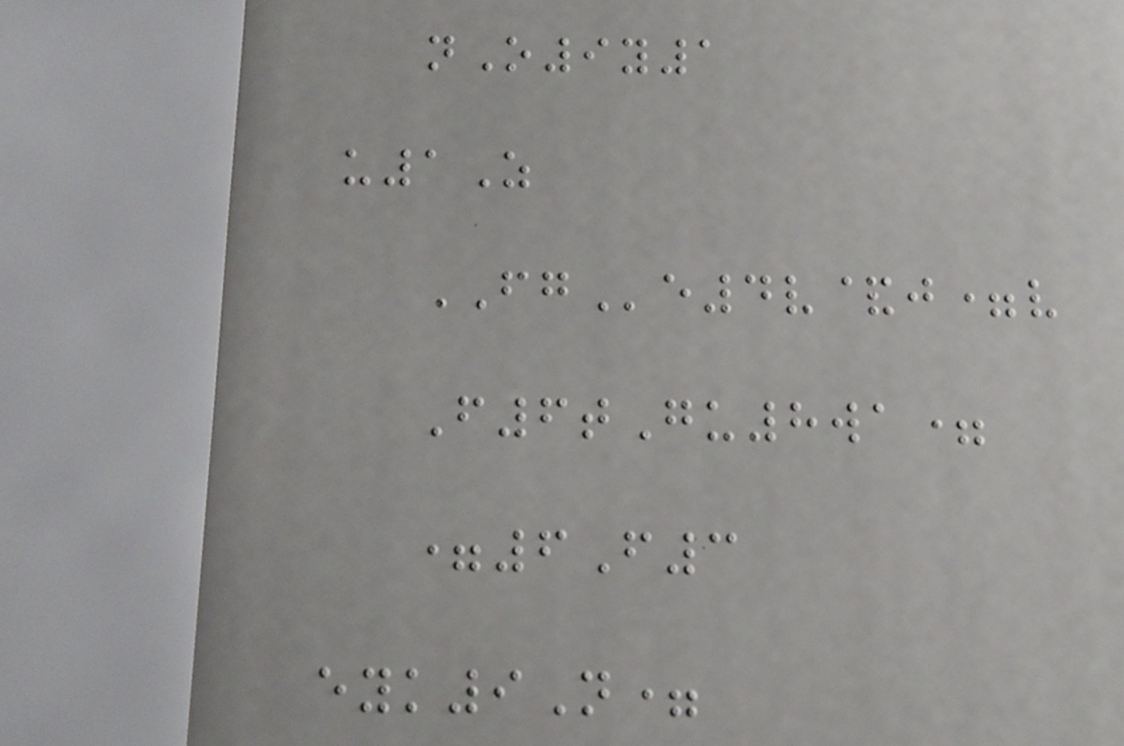nO9y1
u1Z
FGe4v&j=v
F6tGu8wa=
=6F3
eyk9N=
